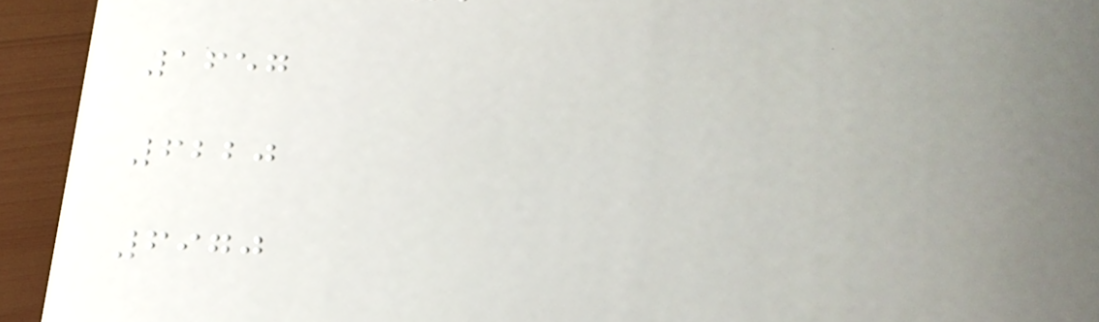1657
6220
6970
